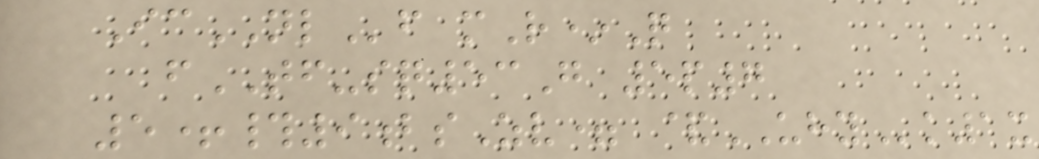IcNLf mR*Q
fTF-sq53G 5p7
5+#9bsZv= &UHYk1x
